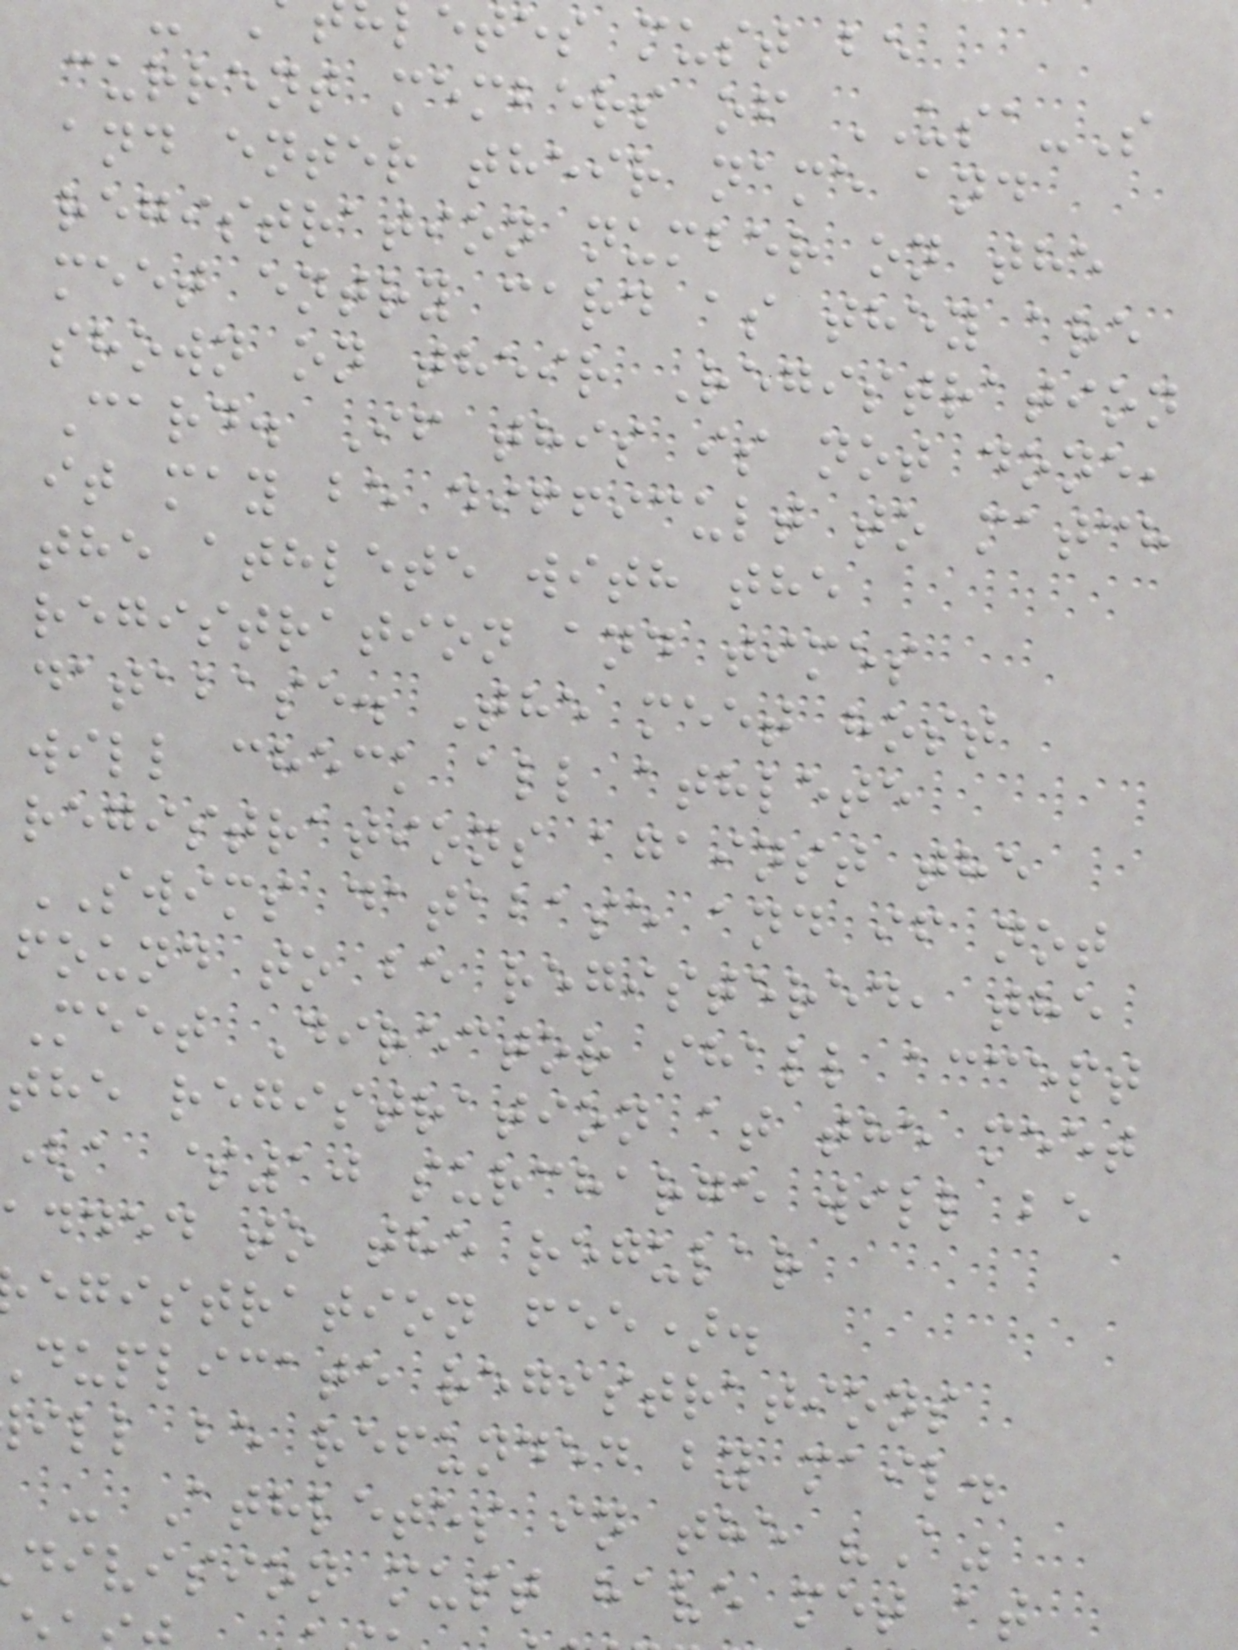letes must be
current members of USA-S
and enter their name and
registration number on the
meet entry card as they are
shown on their Registration
Card. If this is not done,
it may be difficult to match
the athlete with the
registration and times
database. The meet host
will check all athlete
registrations against the
SWIMS database and if not
found to be registered, the
Meet Director shall accept
the registration at the meet
(a $10 surcharge will be
dded to the regular
egistration fee).
duplicate registrations
ill be refunded by mail.
- Athletes in the "A"
division must have met at
